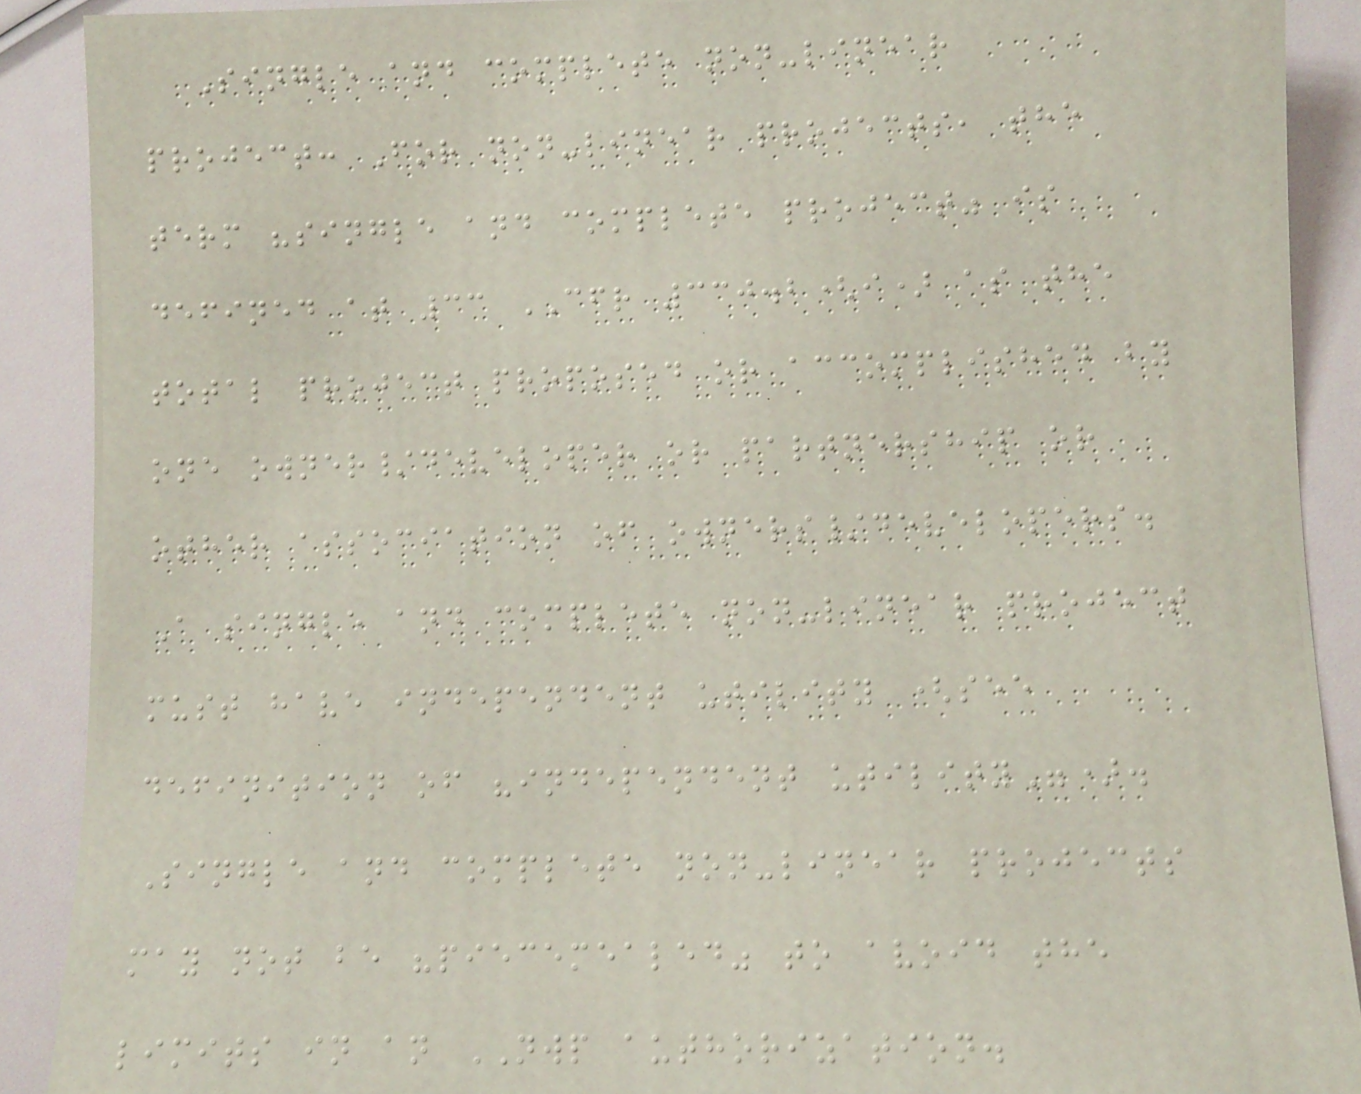Single and complete non-linear
project: For non-linear projects, the
term "single and complete project" is
defined at 33 CFR 330.2(i) as the
total project proposed or accomplished by
one owner/developer or partnership or
other association of owners/developers.
A single and complete non-linear project
must have independent utility (see
definition of "independent utility").
Single and complete non-linear projects
may not be "piecemealed" to avoid the
limits in an NWP authorization.
